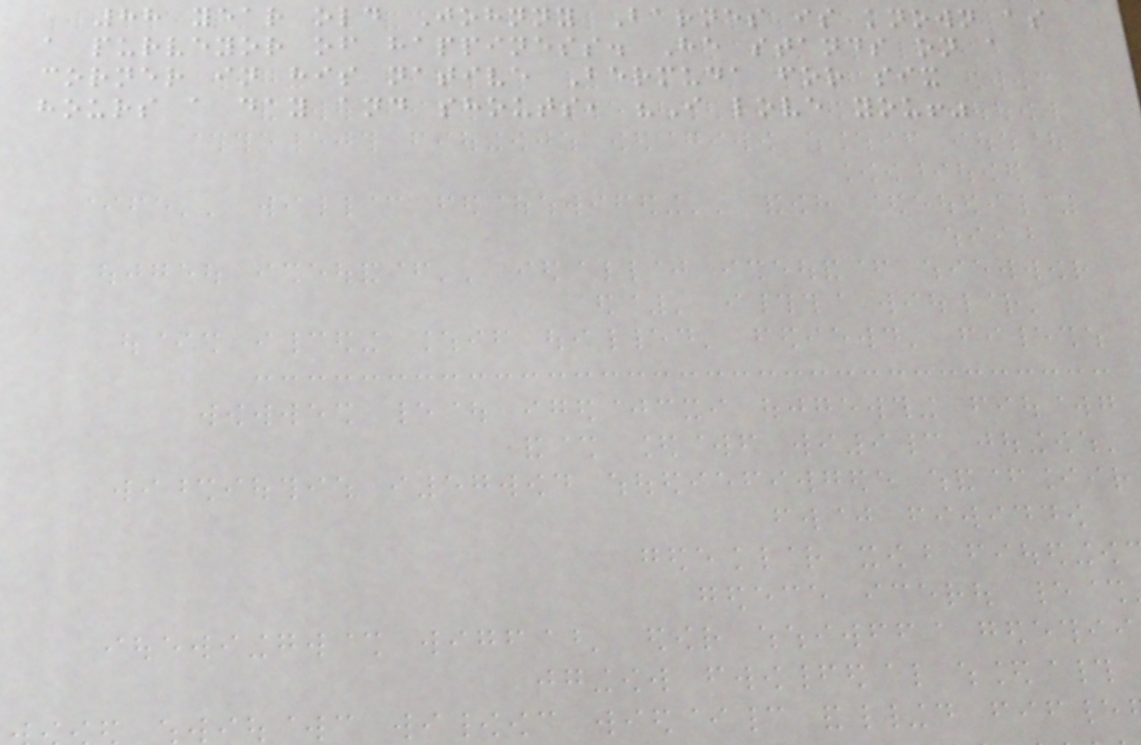88 year old Johnny Barnes is known as
a purveyor of happiness. He stands on a
corner in his native Bermuda for six
hours a day and shouts, "I love you!"
